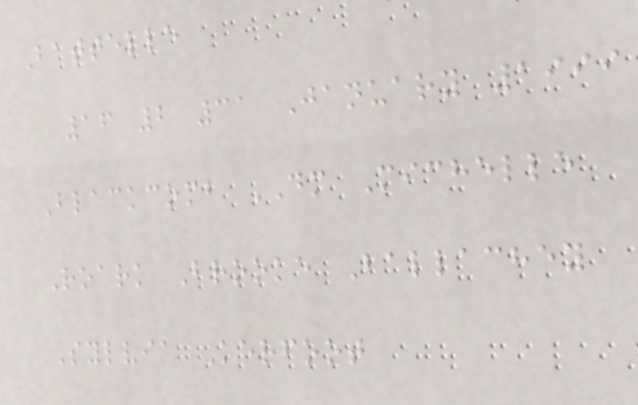Battelle
16 2 31 January 1999
Blackcomb DM Michelle
Roark Brooke Ballachey
Sylvia Kerfoot
